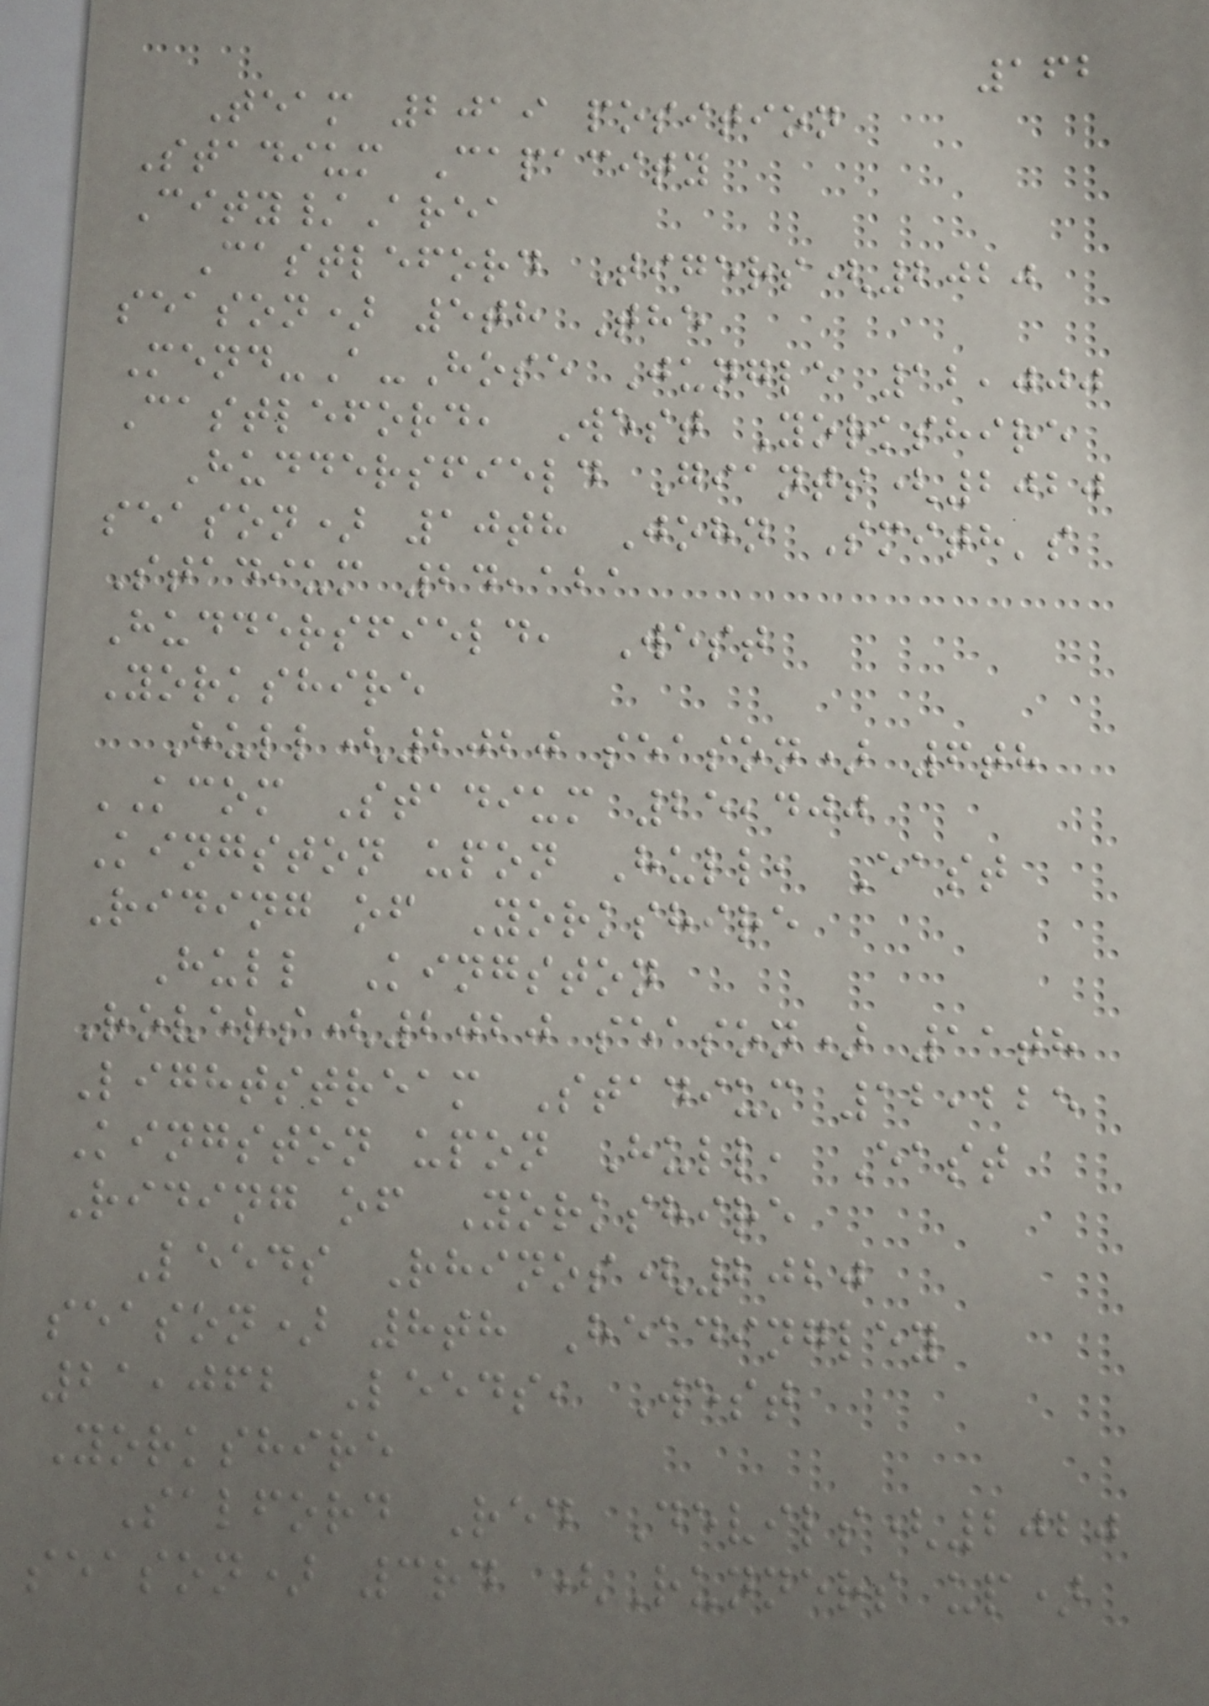162
Team 2019 position
Stadium Capacity
City/Area
Castleford Tigers(2020
season) 5th The
Mend-A-Hose Jungle 12,000
Castleford, West Yorkshire
Huddersfield Giants(2020
season) 10th John Smith's
Stadium 24,121
Huddersfield, West
Yorkshire
Hull(2020 season) 6th
KCOM Stadium 25,400
Kingston upon Hull, East
Riding of Yorkshire
Hull Kingston
Rovers(2020 season) 11th
Lightstream Stadium 12,225
Kingston upon Hull, East
Riding of Yorkshire
Leeds Rhinos(2020
season) 8th Headingley
21,062 Leeds, West
Yorkshire
Salford Red Devils(2020
season) 3rd (Runners up)
